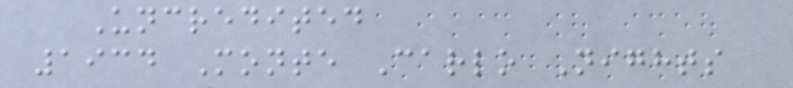Uncredited
1934 Monte Carlo Nights
